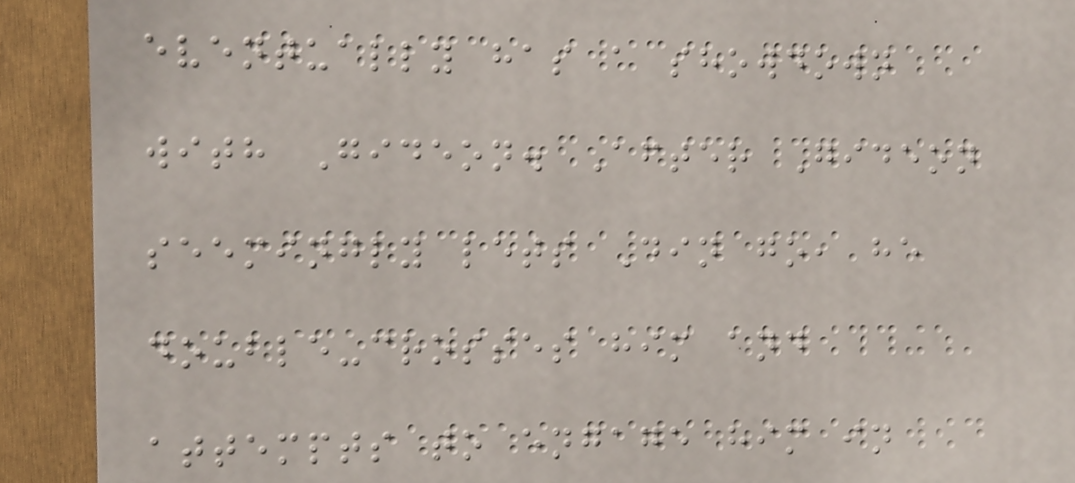eventually has a showdown
with Gideon. After Gideon
seemingly lets Din go, he
double-crosses him and
attempts to engage him in
